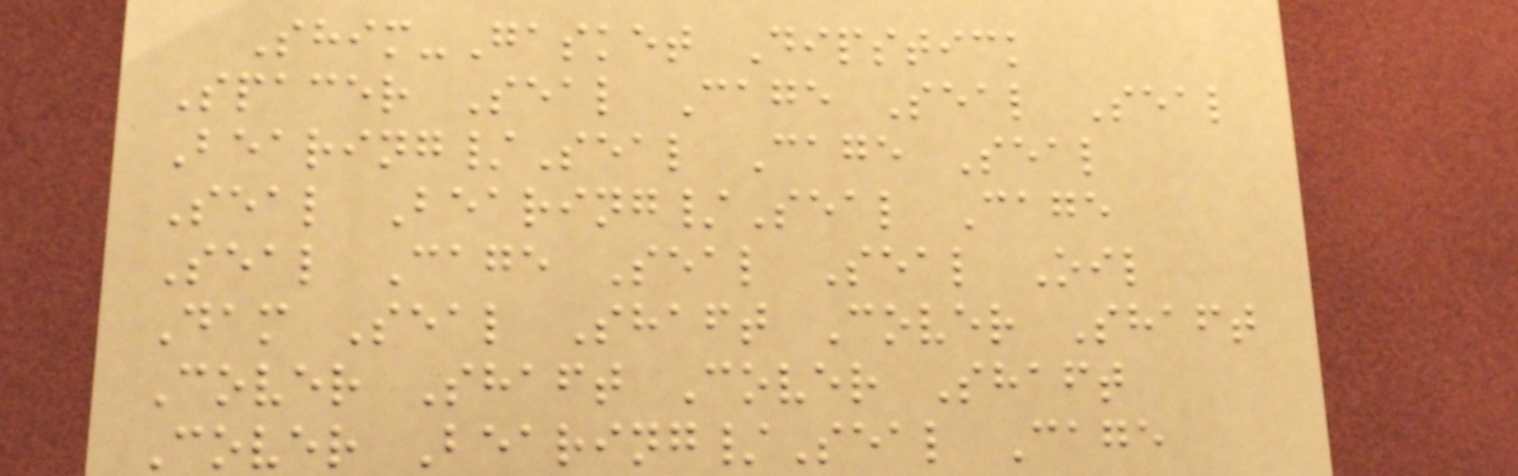Shim-Gasket Dipstick
Spacer Seal Cage Seal Seal
Bearing/Seal Cage Seal
Seal Bearing/Seal Cage
Seal Cage Seal Seal Oil
Dam Seal Shaft Cover Shaft
Cover Shaft Cover Shaft
Cover Bearing/Seal Cage
